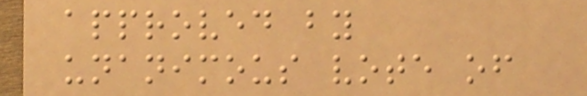approved by
unanimous vote of
